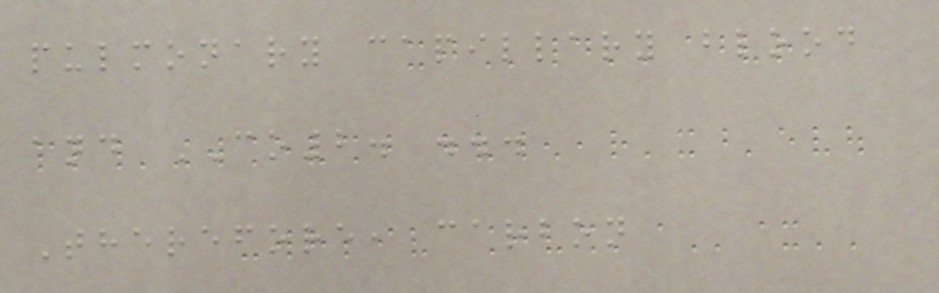pulmonary capillary blood
and CO2. ...
Therefore, carbon
